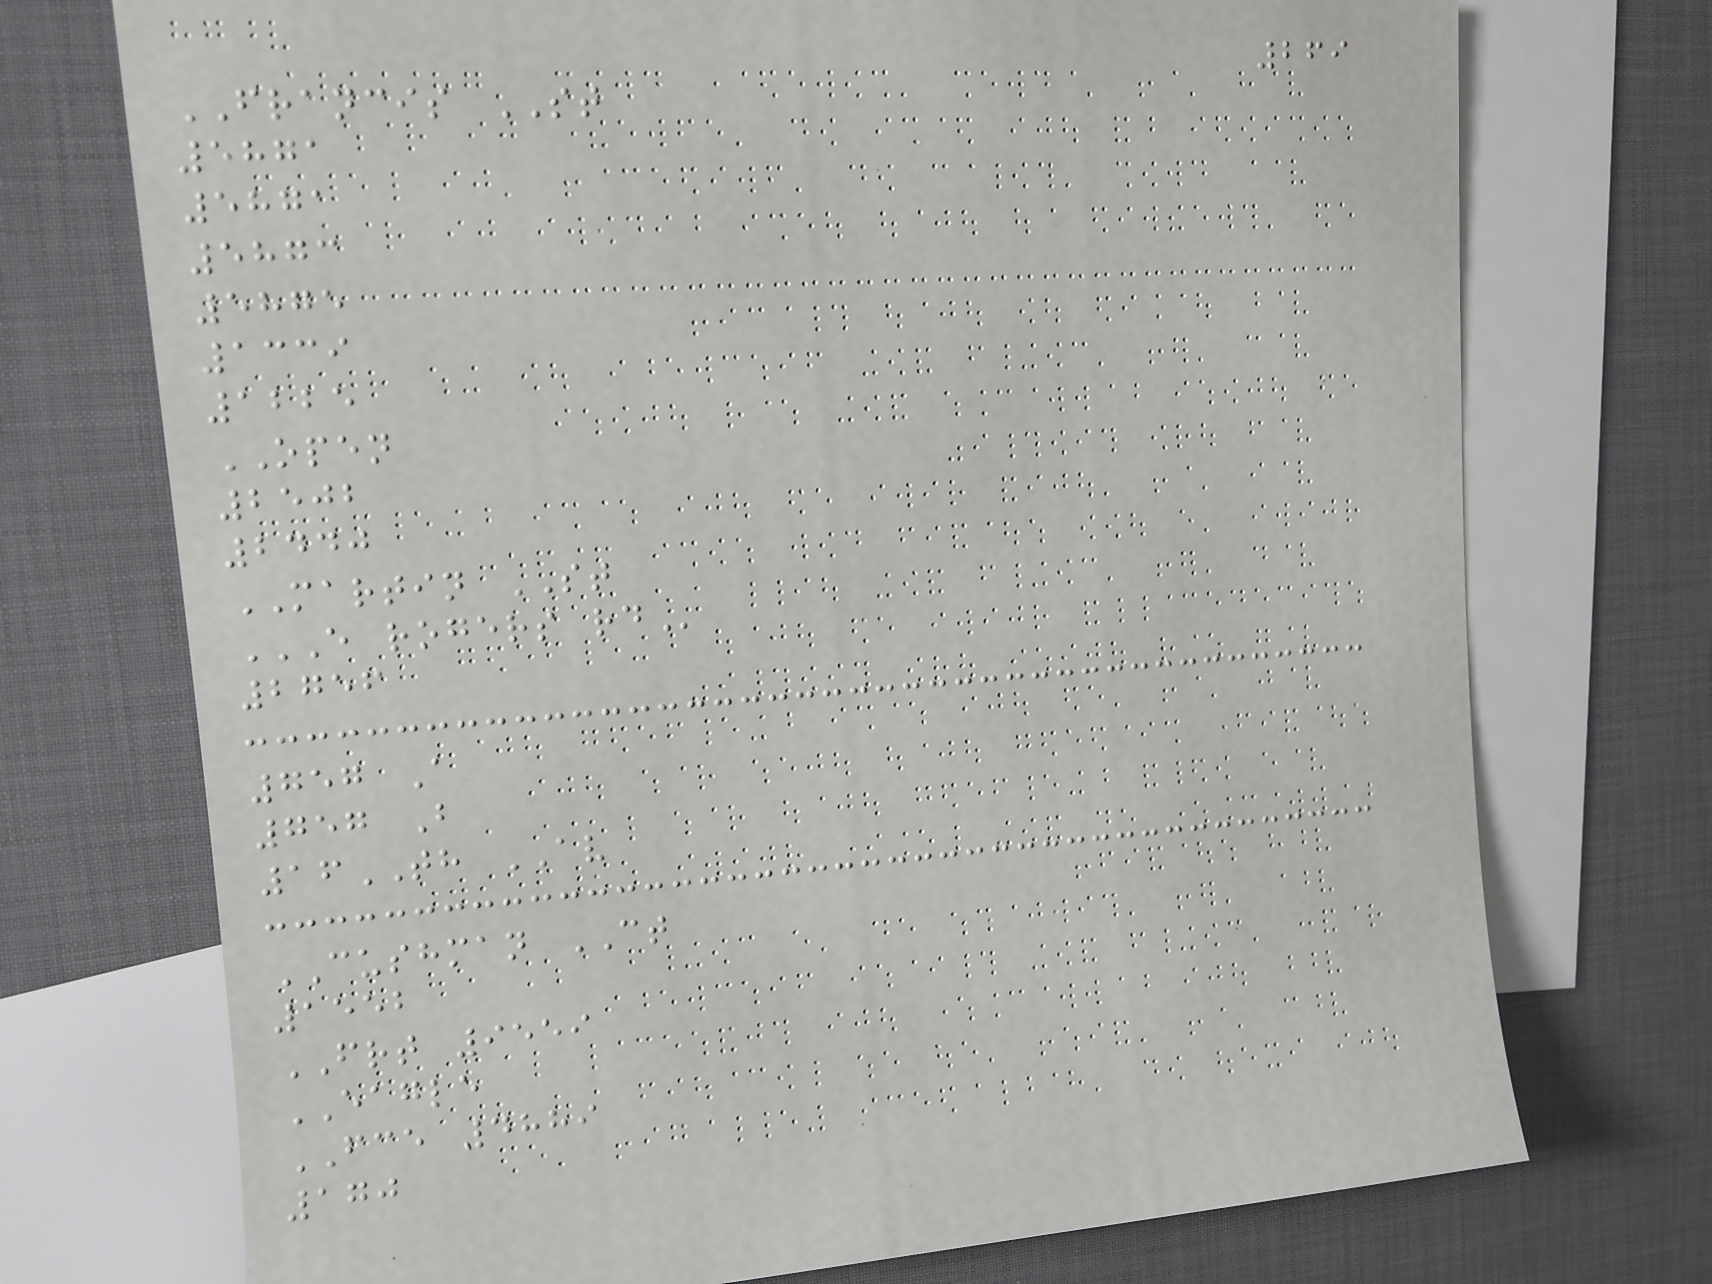269
FRANCIS ST
5871
5871
5873
5875
1339
1225
OPEN
2502
2440
MARTIN ST
E ROGERS RD
2756
757 A
757 B
16TH AV
CUSHMAN CT
1552
FRT 9559
EAGLE
FCE 4889
170
